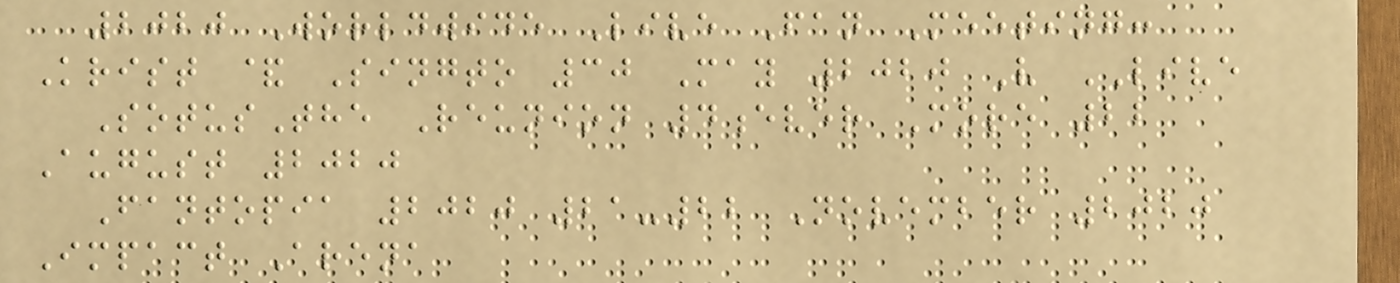2020 Worldwide Live Fan Meeting:
Krist & Singto 30 May 2020 V LIVE
SotusThe Reunion 4ever More 22
August 2020
Fantopia 2020 21-22 November 2020
Impact Arena
